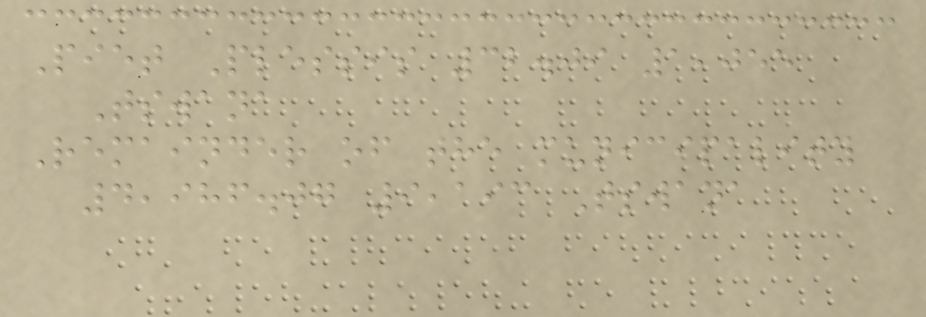Piet Plessis 32.09 1,055
Tswana
Remainder of the municipality
4,986.07 9,193 Tswana
